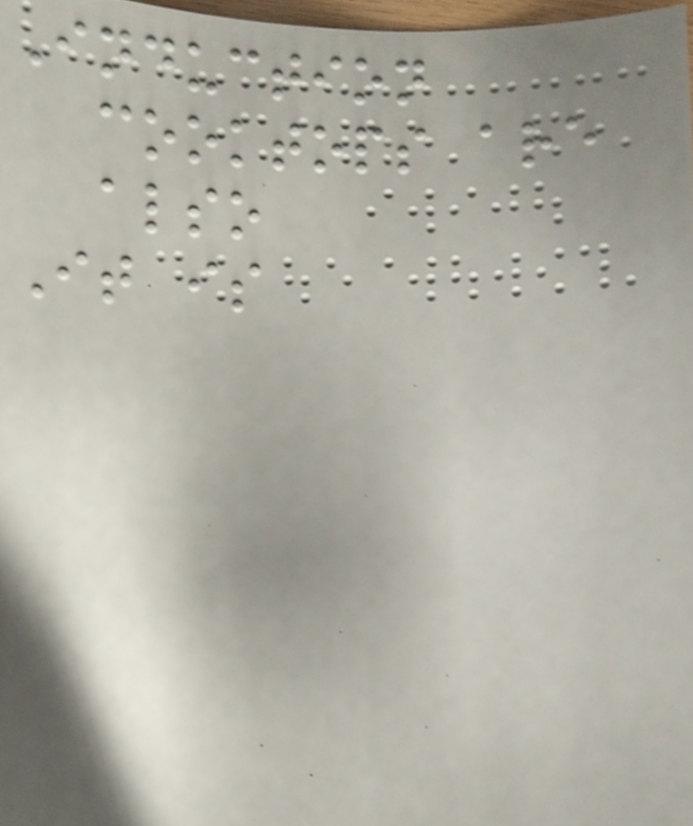Induction
cooktops are
also
It is
